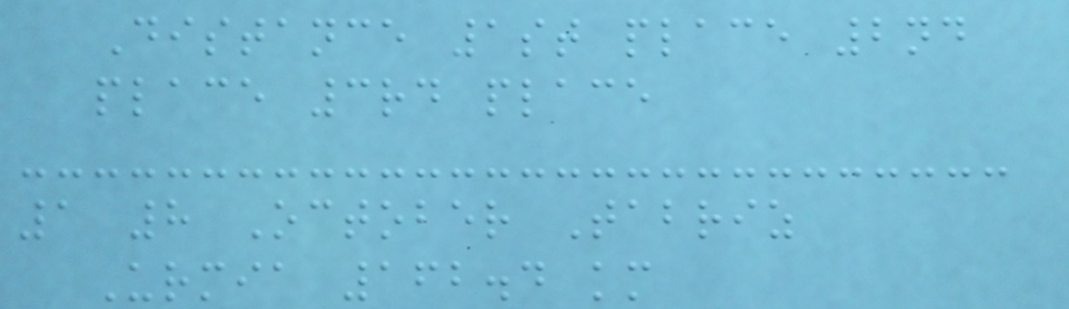Distance 1st place 2nd
place 3rd place
1 8 October Tabriz
Urmia 162.4 km
